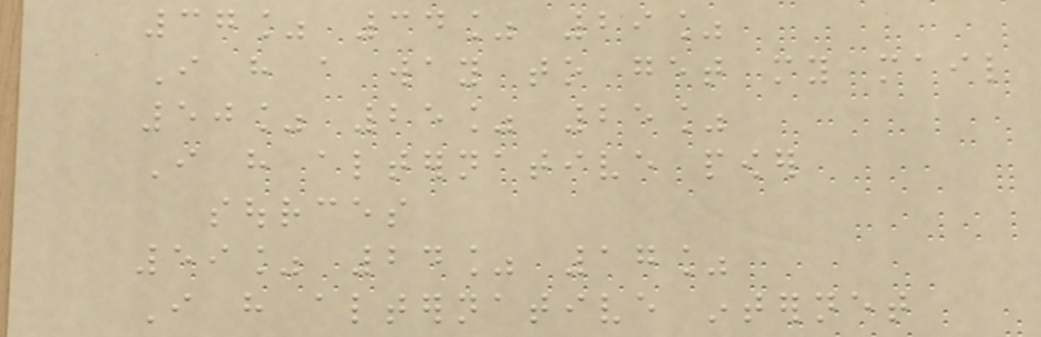37% 34% 29%
I have a way to get my mail
50% 25% 25%
I have alternative power
sources
59% 24% 17%
I have alternative internet
